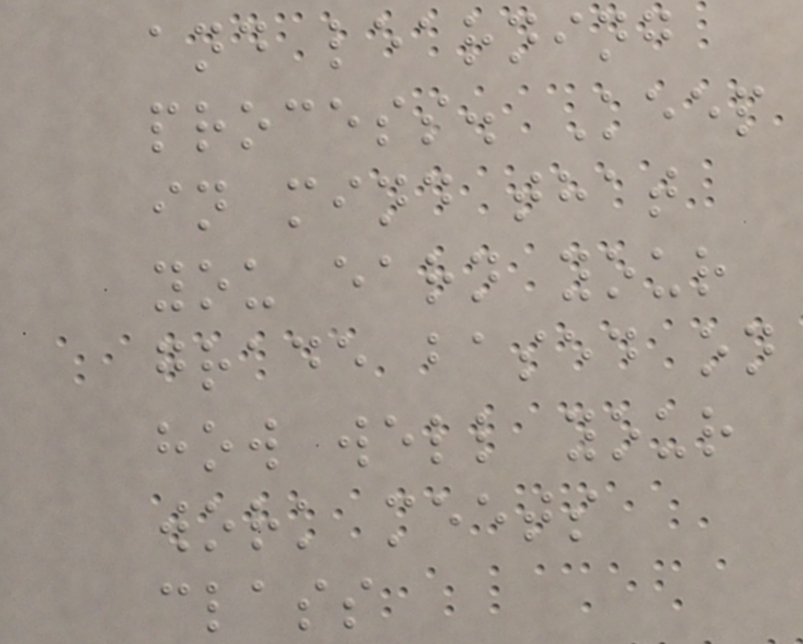and learning
process. Keep
in mind that
you earn your
grade based on
how well your
work meets
class
